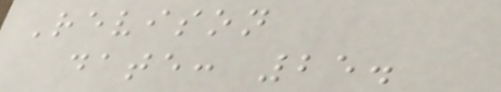Revison
date: 25.
